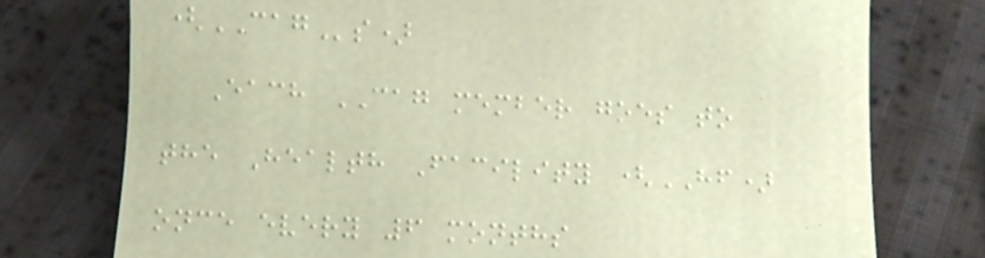(CAGs)
Each CAG member goes to
the Health Facility (HF)
once every 6 months
